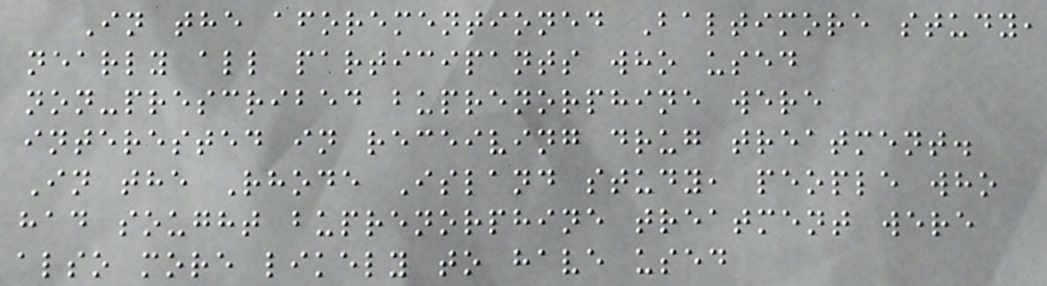In the aforementioned Baltimore study,
nearly all participants who used
non-prescribed buprenorphine were
interested in receiving drug treatment.
In the Rhode Island study, people who
had sought buprenorphine treatment were
also more likely to have used
